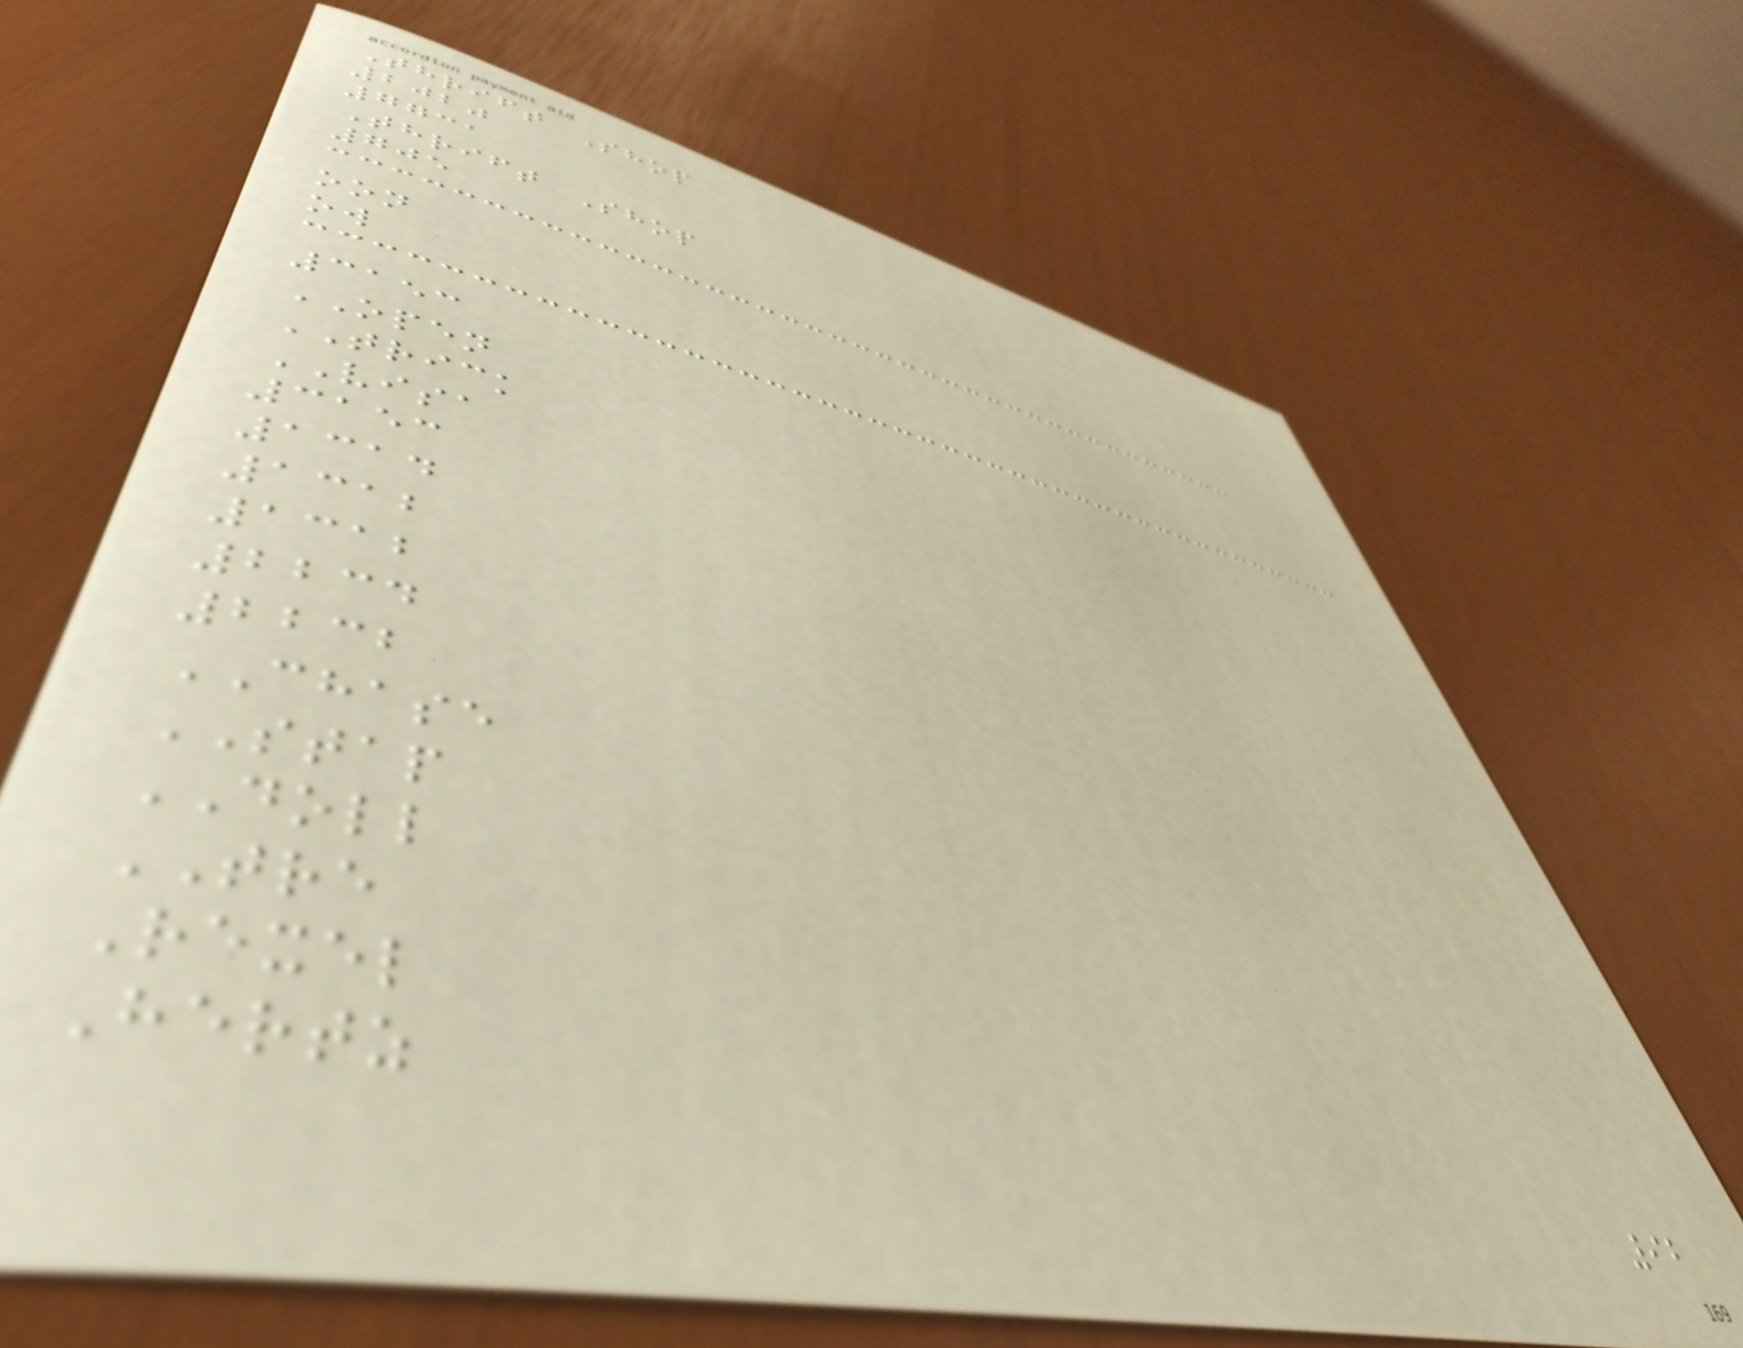Thrift Shop
2020
7731
Thrift Shop
705
oon
ow
3153
OPEN
TRICK
VISA
3153
1314
1312
1312
2234
2232
CHASE
STAP
DOLL
TRE
Rexel
Hertz
92
